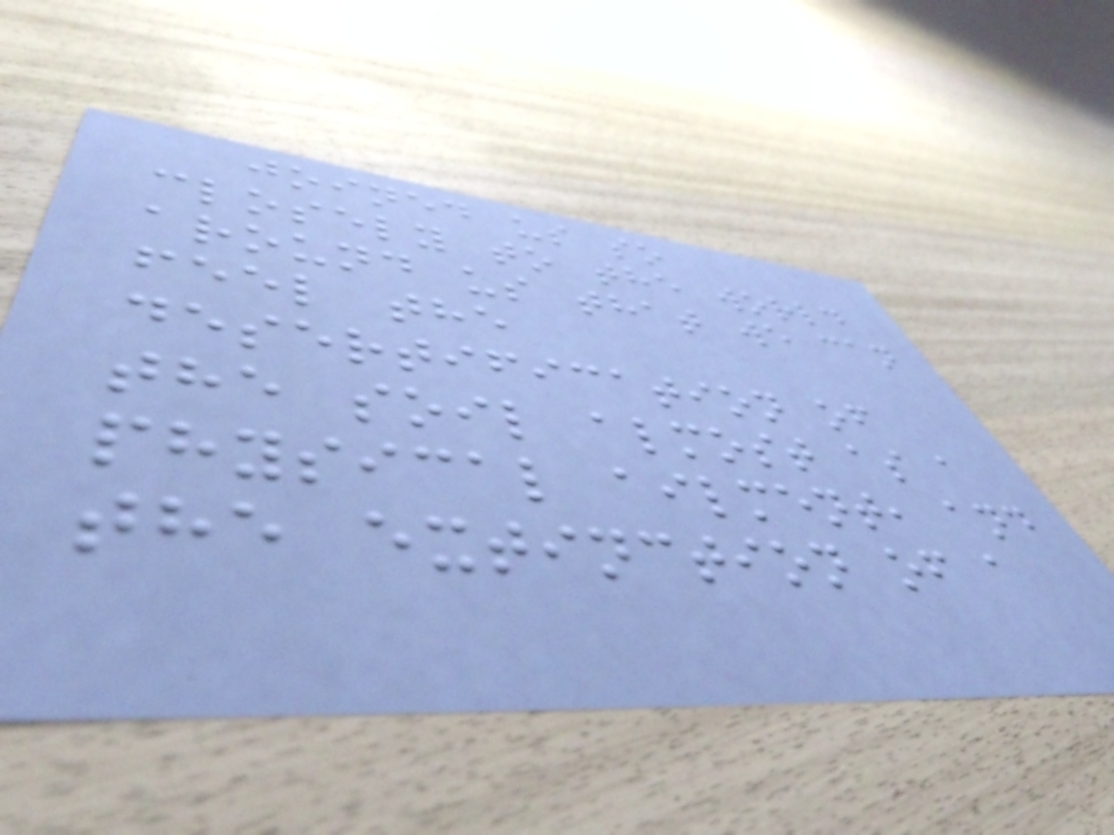joined us so
closely to the world
around us that we can
feel the
desertification of
the soil almost as a
physical ailment, and
the extinction of a
